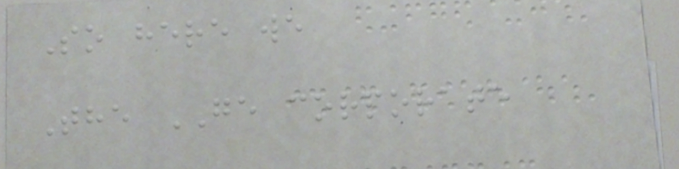So here we
The GE corporate
